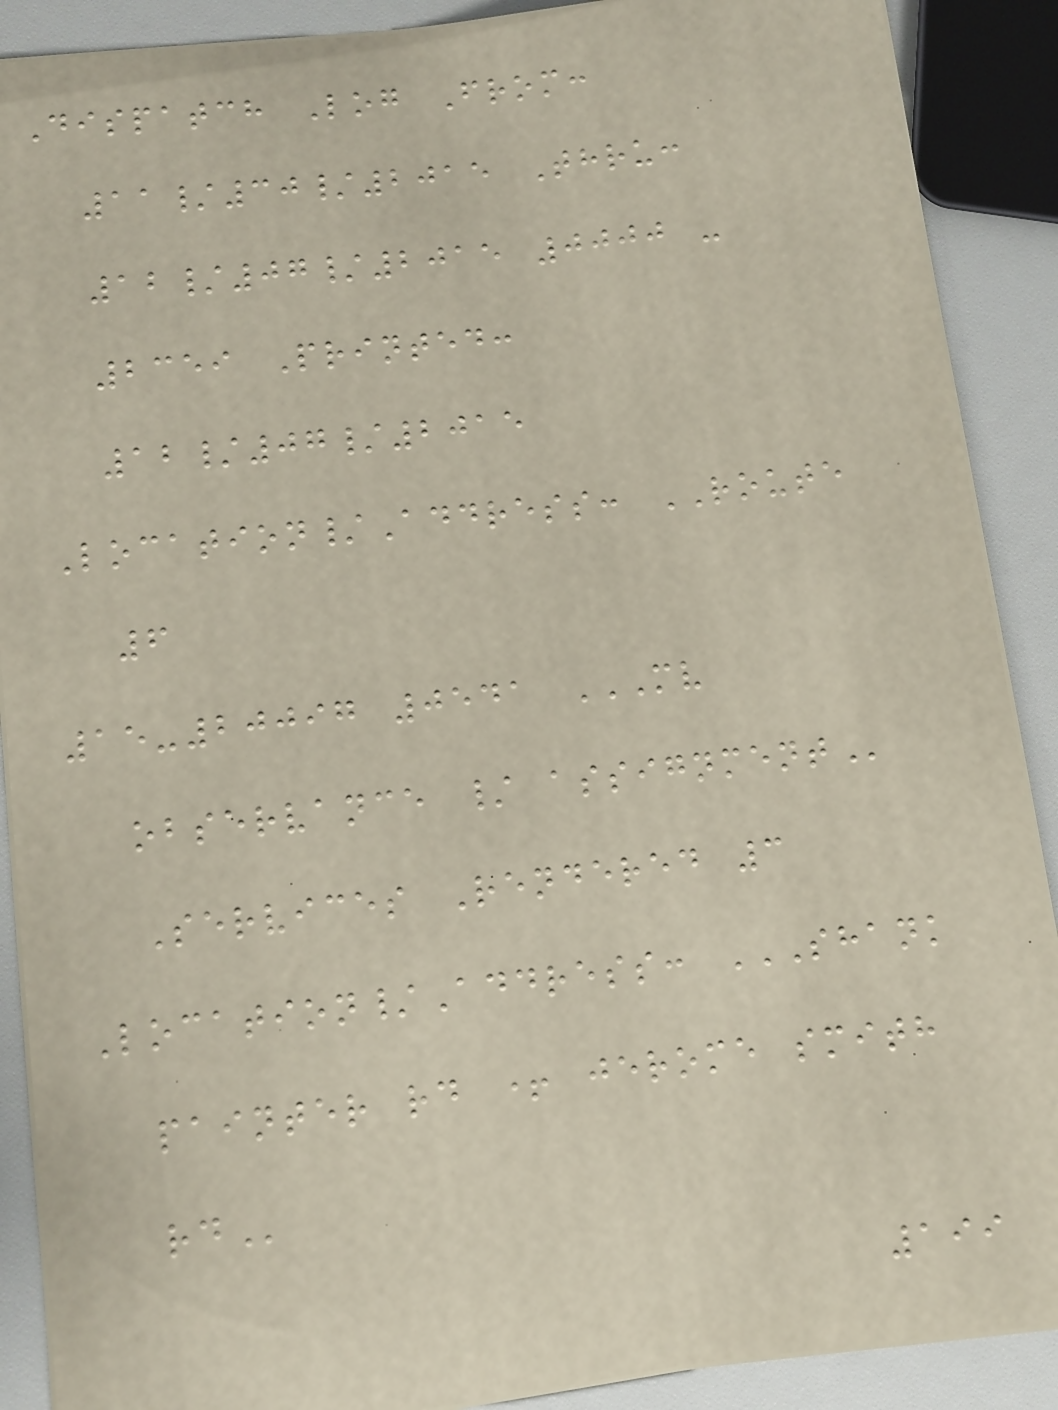Dispatch Log From:
11/30/2015 Thru:
12/07/2015 0000 -
2359 Printed:
12/07/2015
Location/Address: ROUTE
6
15-20097 0541 MV
OBSERVANCE / ASSIGNMENT
Services Rendered 3
Location/Address: SHANK
PAINTER RD + JEROME SMITH
RD
199
